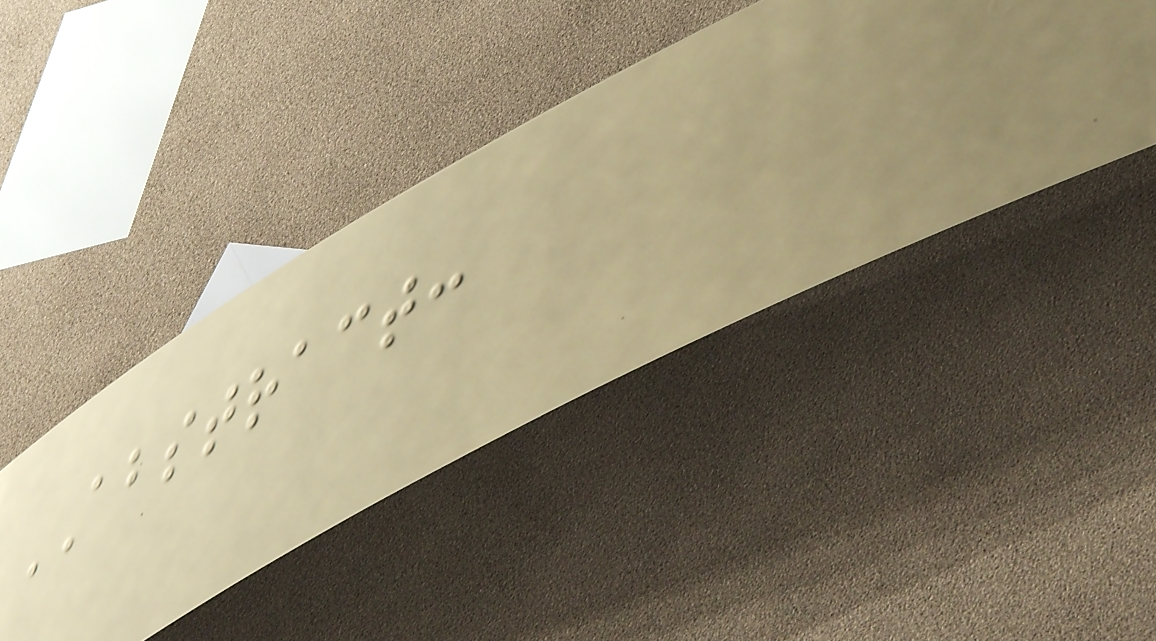ABSTRACT:
